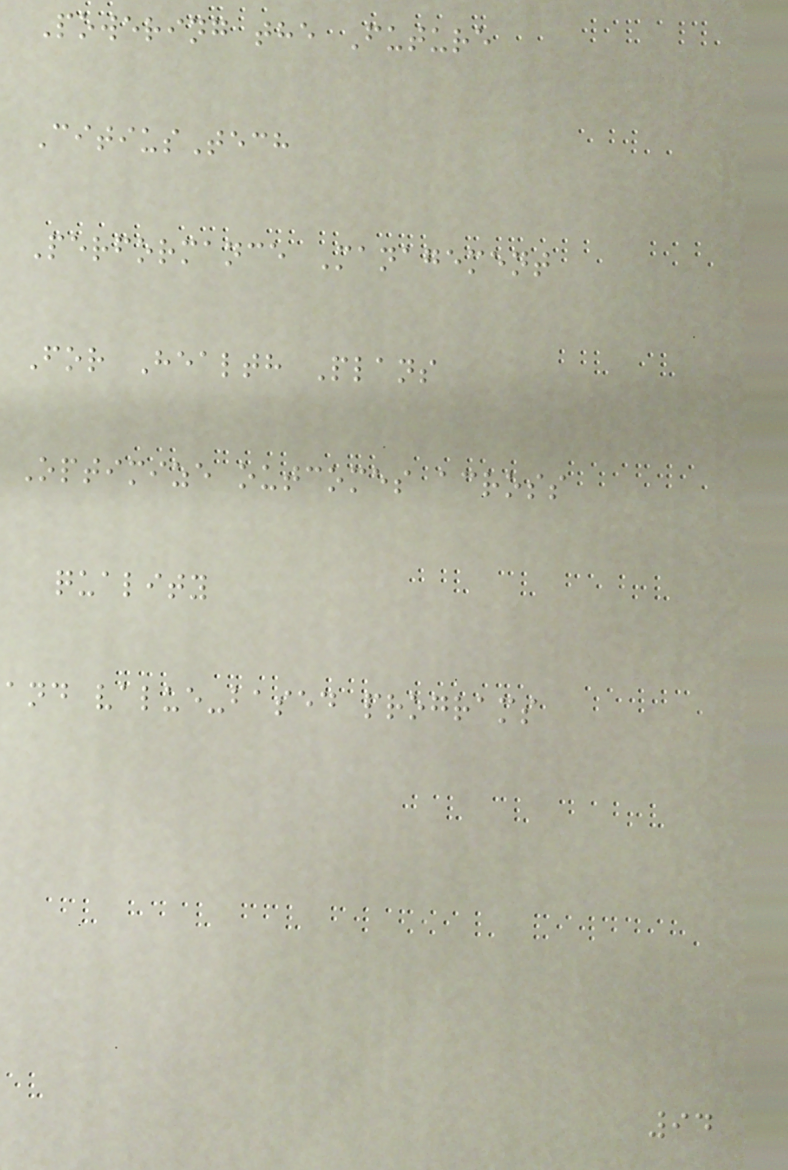Powering the Future
CitiusTech
Performance Management
For Health Plans
Optimize outcomes across
quality
and value-based programs
94
